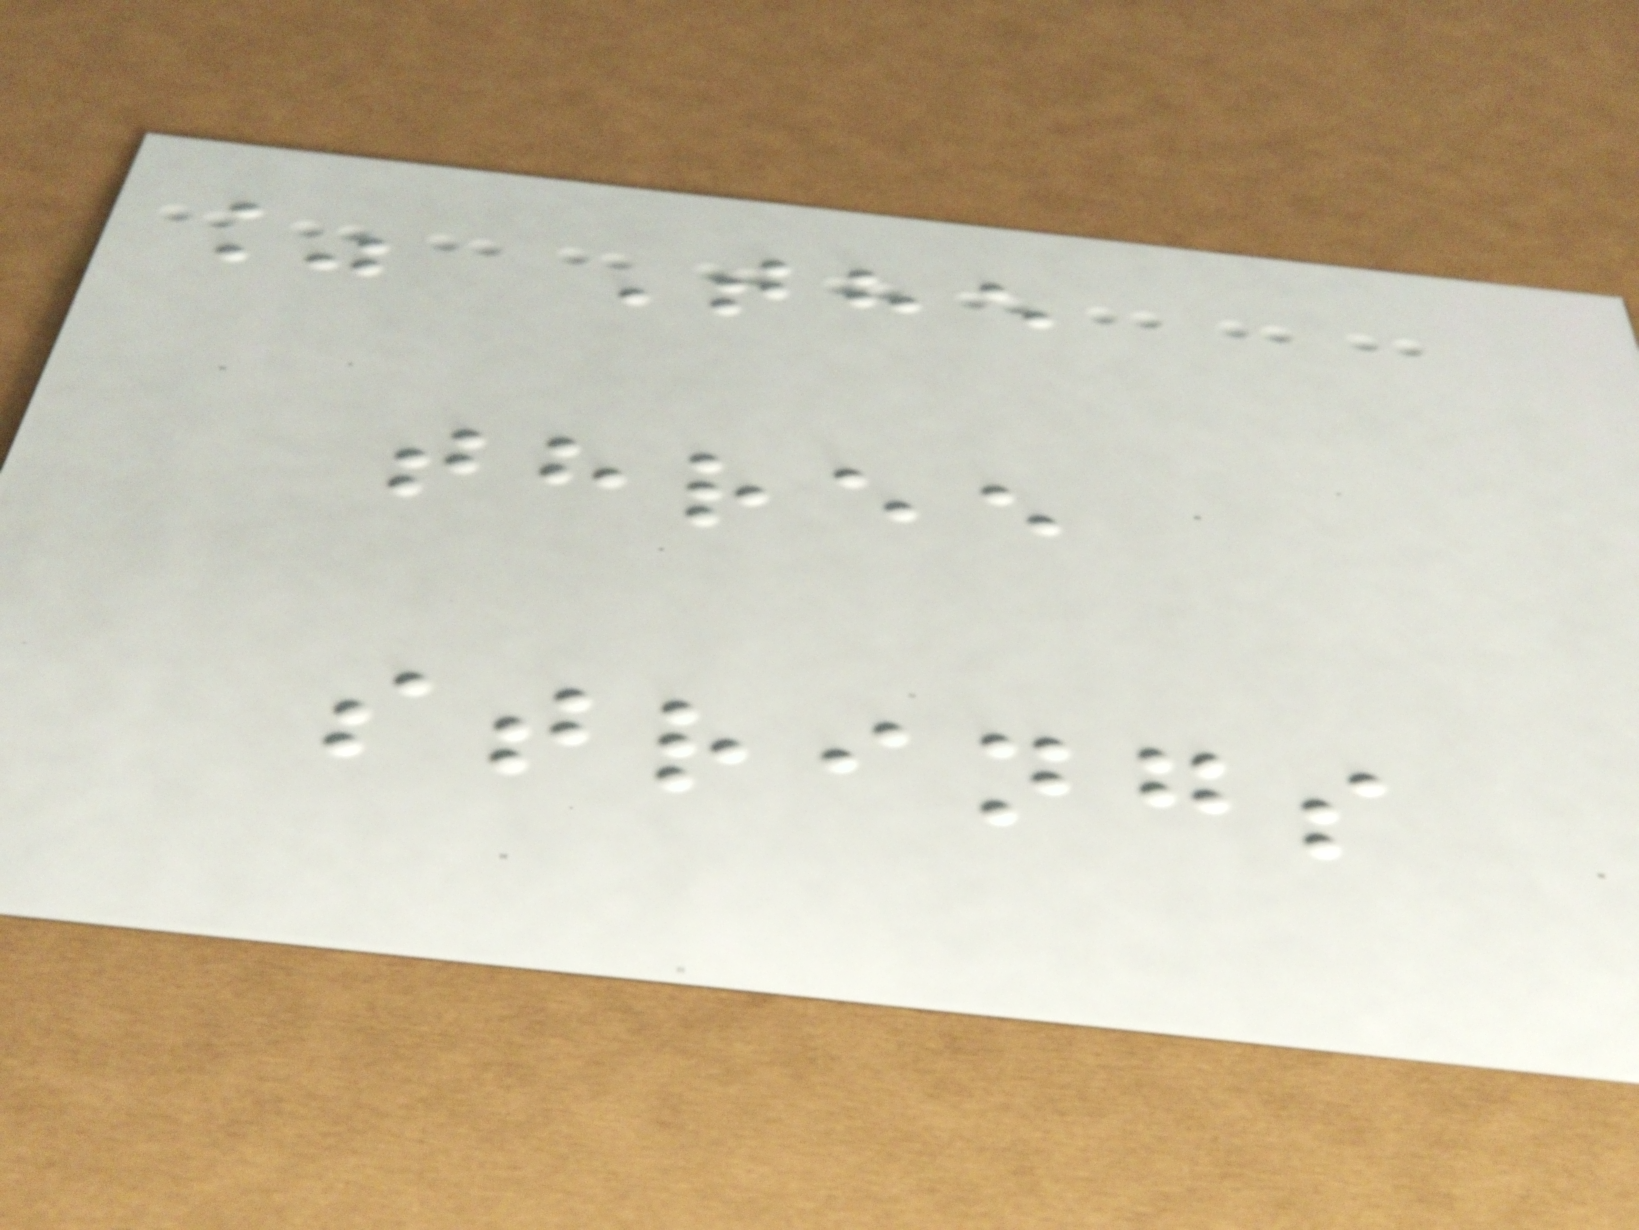% The
three
strings
